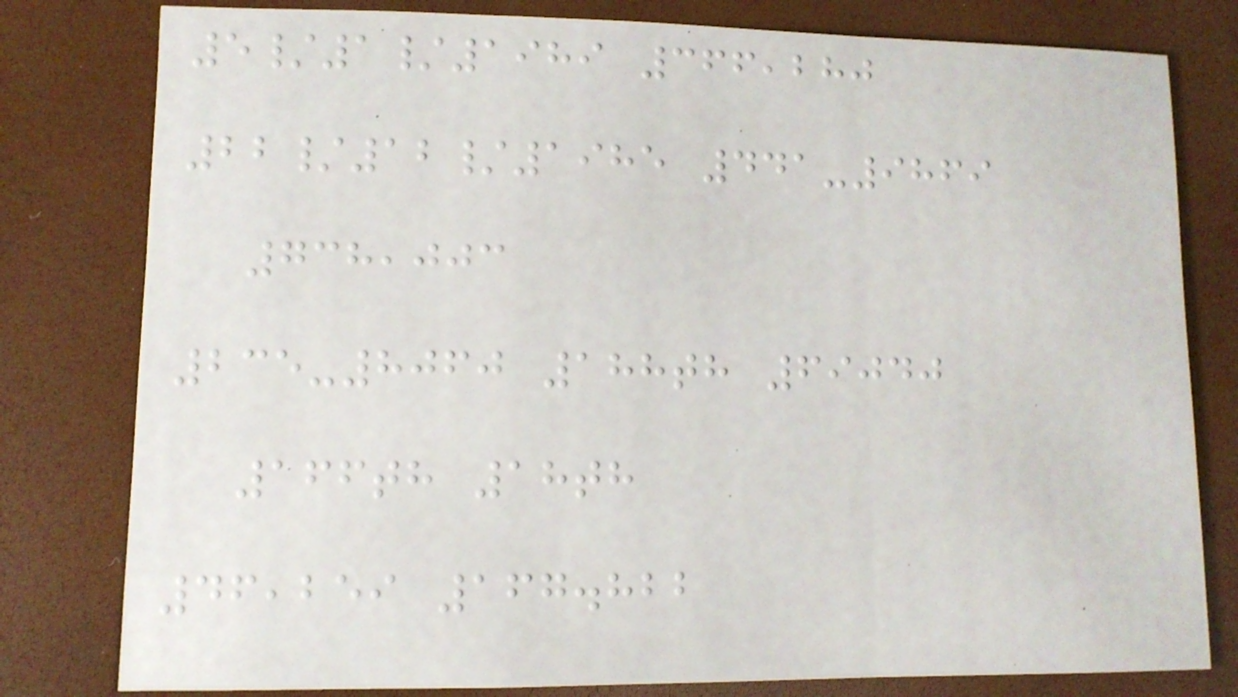5/1/1989 366,280
22/12/1985 441-9869
738,003
235-8060 188th 69040
166th 18th
46,259 167.822
